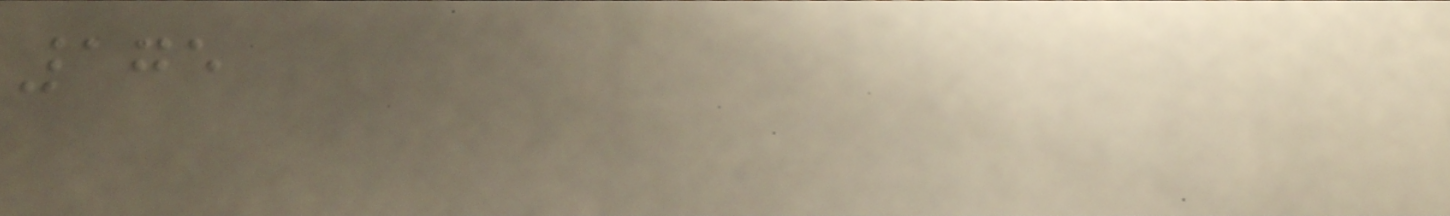175
